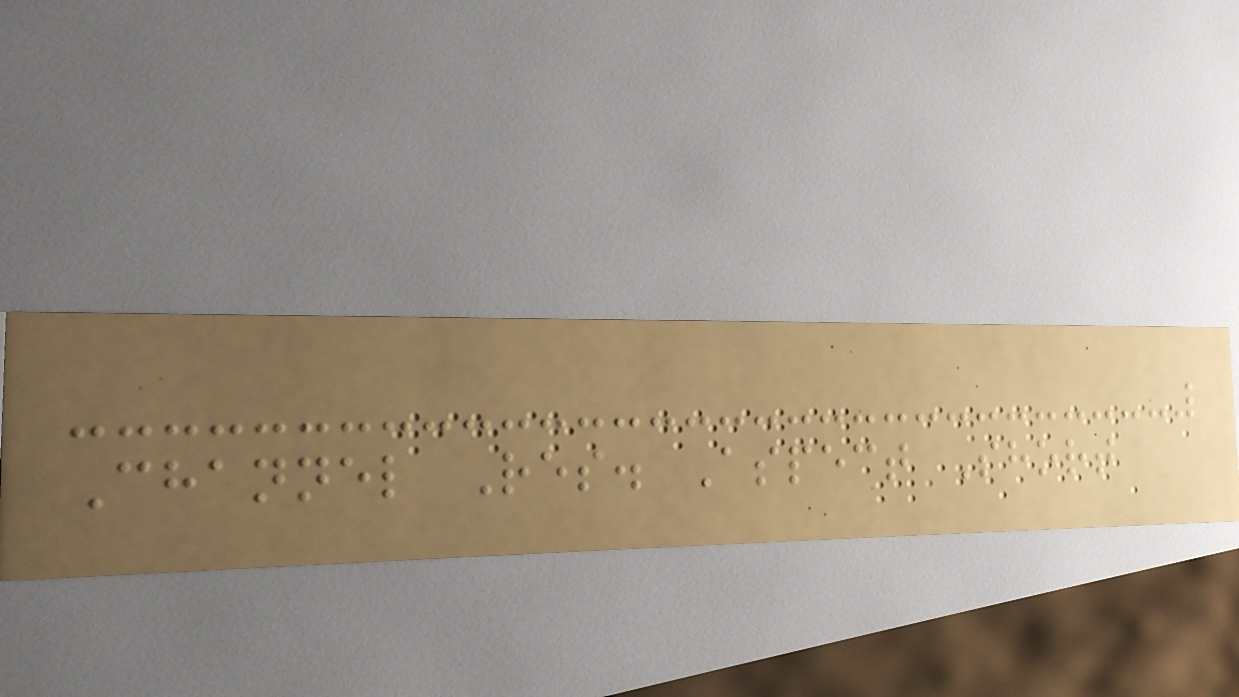Channel Res. Aspect Short
